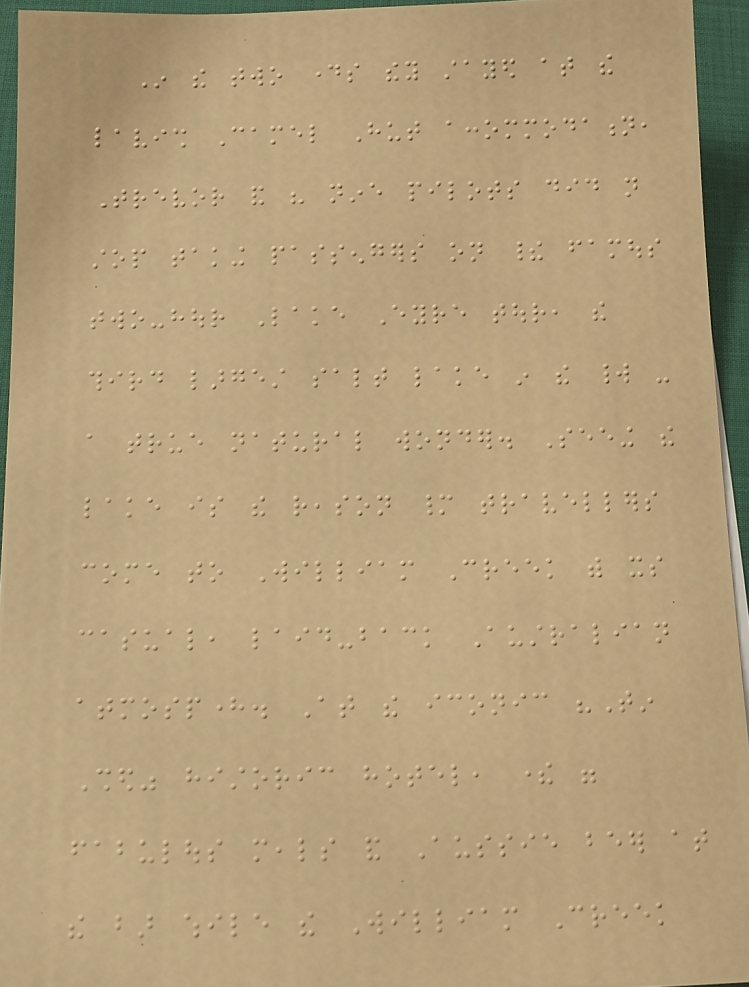In the two days they stayed at the
lavish Camel Hut accommodation,
Trevor and his nine pilots did not
stop taking passengers on their famous
two-hour Lake Eyre tour, the
third largest salt lake in the world -
a true natural wonder. Seeing the
lake is the reason many travellers
come to William Creek with its
casual, laid-back Australian
atmosphere. At the iconic "Tin
Shed" historic hotel, there were
fabulous meals and Aussie beer at
the bar while the William Creek
